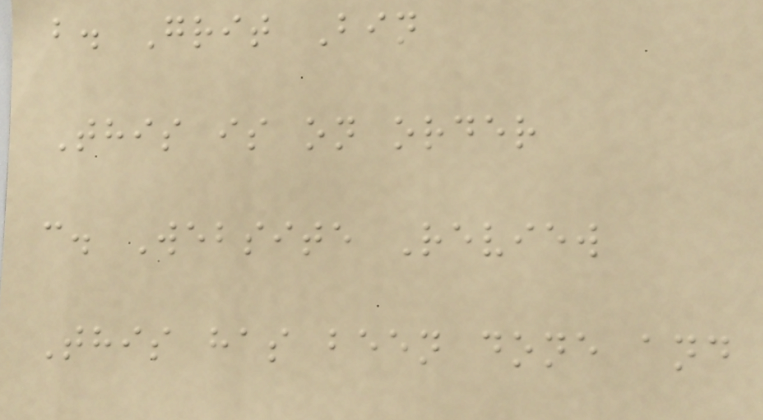b. Grit Bin
This is on order
c. Website Review
This has been done and
